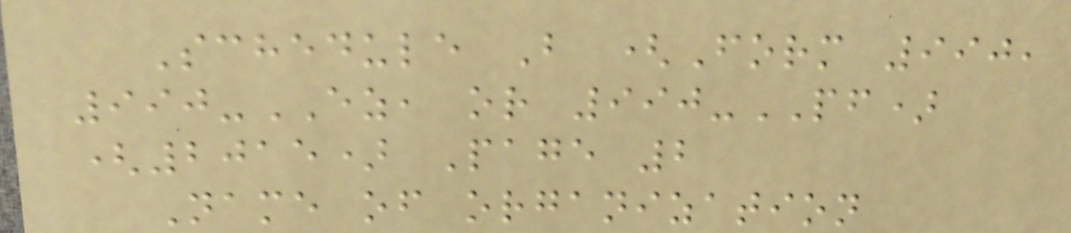Schedule B (Form 990,
990-EZ, or 990-PF)
(2015) Page 2
Name of organization
